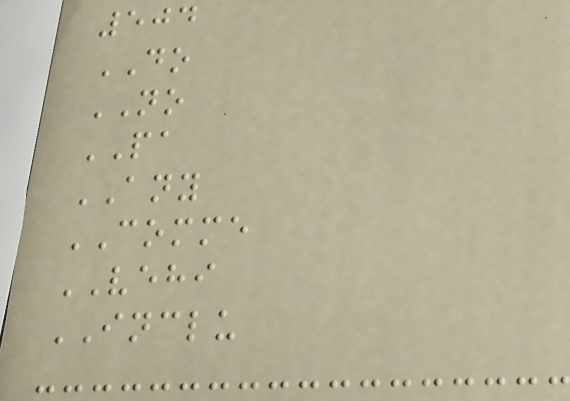504
DO
NO
PA
ANY
COMME
VEHI
INCLU
